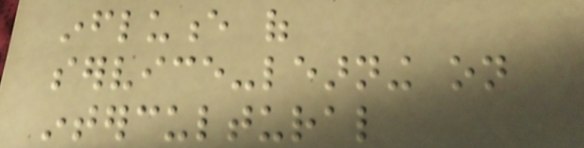influence of
service-learning on
intercultural
